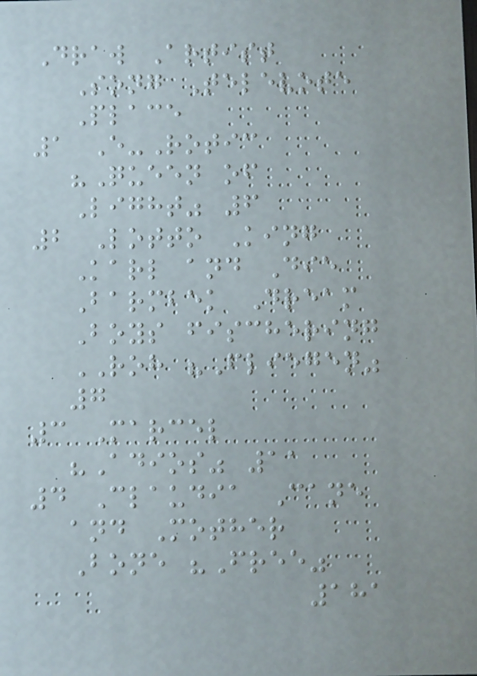Draw Artist
Song Televote
Place
1 E-Rotic
"Queen of
Light" 6
2 Lotto King
Karl and Die
Barmbek Dream
Boys fischering
ROH "Fliegen"
7
3 Marcel
"Adios" 11
4 Claudia Cane
and Mother
Bone "Free"
181
